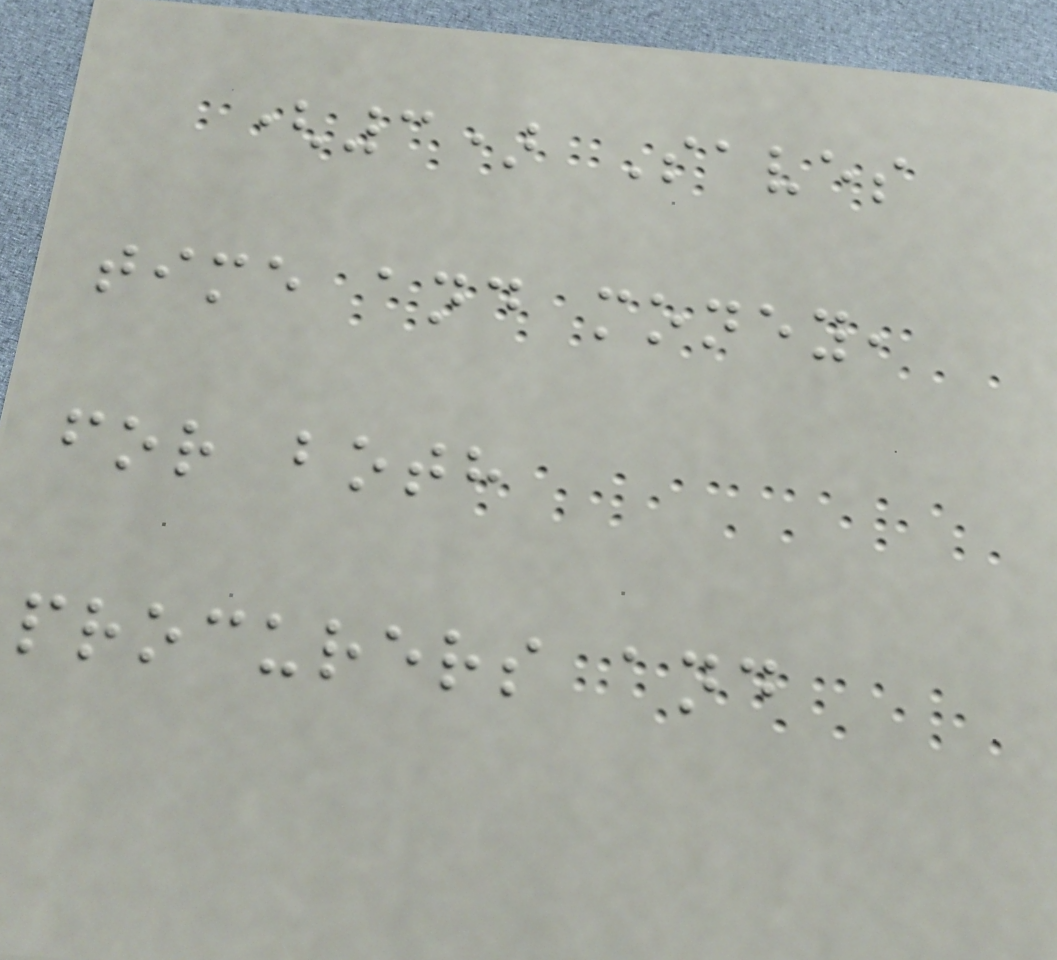(3) Saves
time and money,
for both
procurers and
